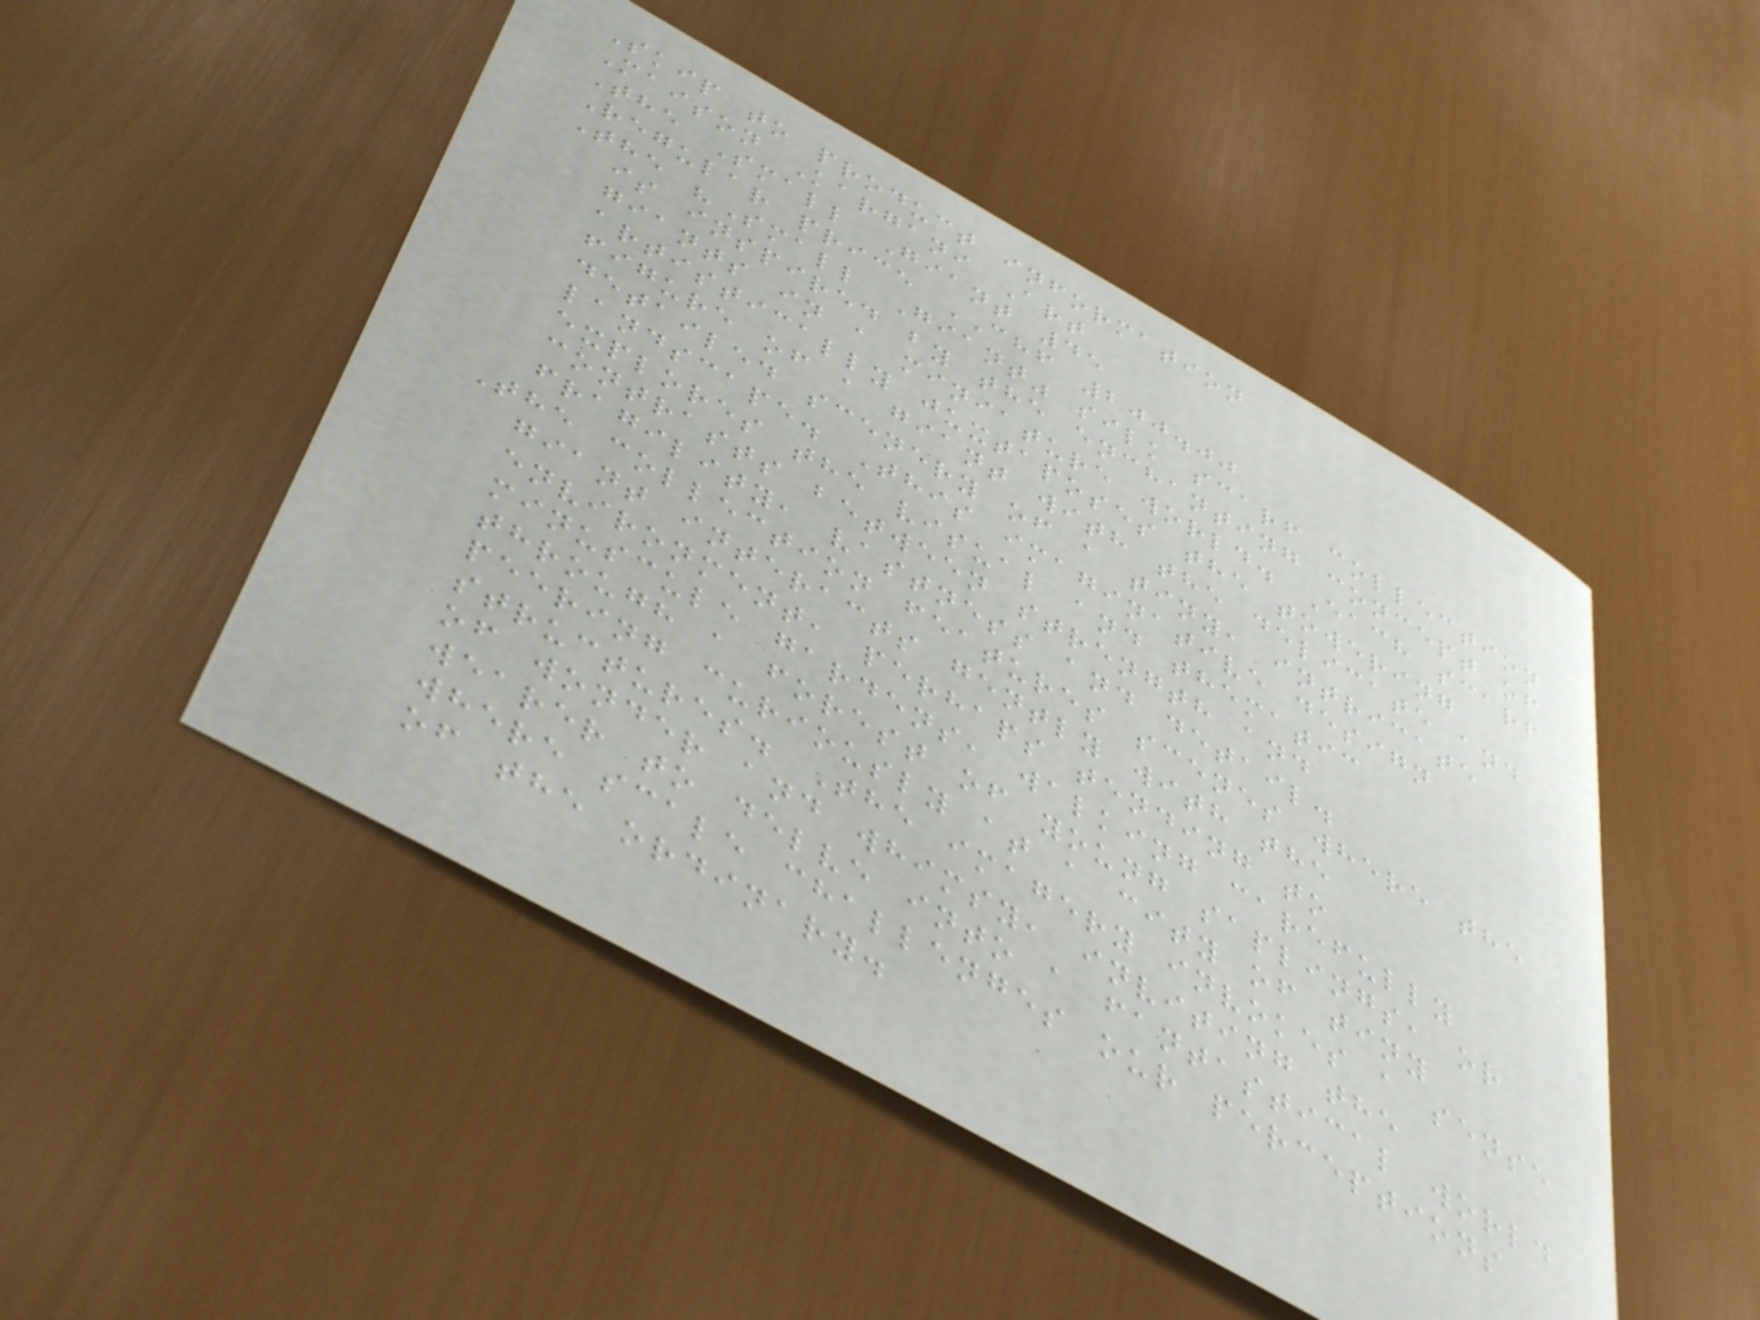Skip to product information
Maison Kargani Art
The Small Giant 45
Regular price CHF 200.00
The "Small Giant" silk scarf collection
is inspired by the enchanting concept of
giants in a miniature world. Each scarf
artistically juxtaposes the towering
figure of a giant with the delicate and
detailed scenery of a tiny, intricate
landscape. This imaginative design
explores the visual and thematic
contrasts between strength and
fragility, vastness and detail.
The collection features scenes where the
giant interacts gently with the
environment, perhaps tending to
minuscule gardens, walking carefully
through a forest of young saplings, or
peering curiously at a city of tiny
structures. The imagery invokes a sense
of wonder and whimsy, inviting the
wearer to delve into a fantastical world
where scale challenges our perceptions
of the ordinary.
